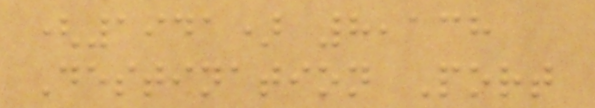(1941) 8,138
Destination Port
